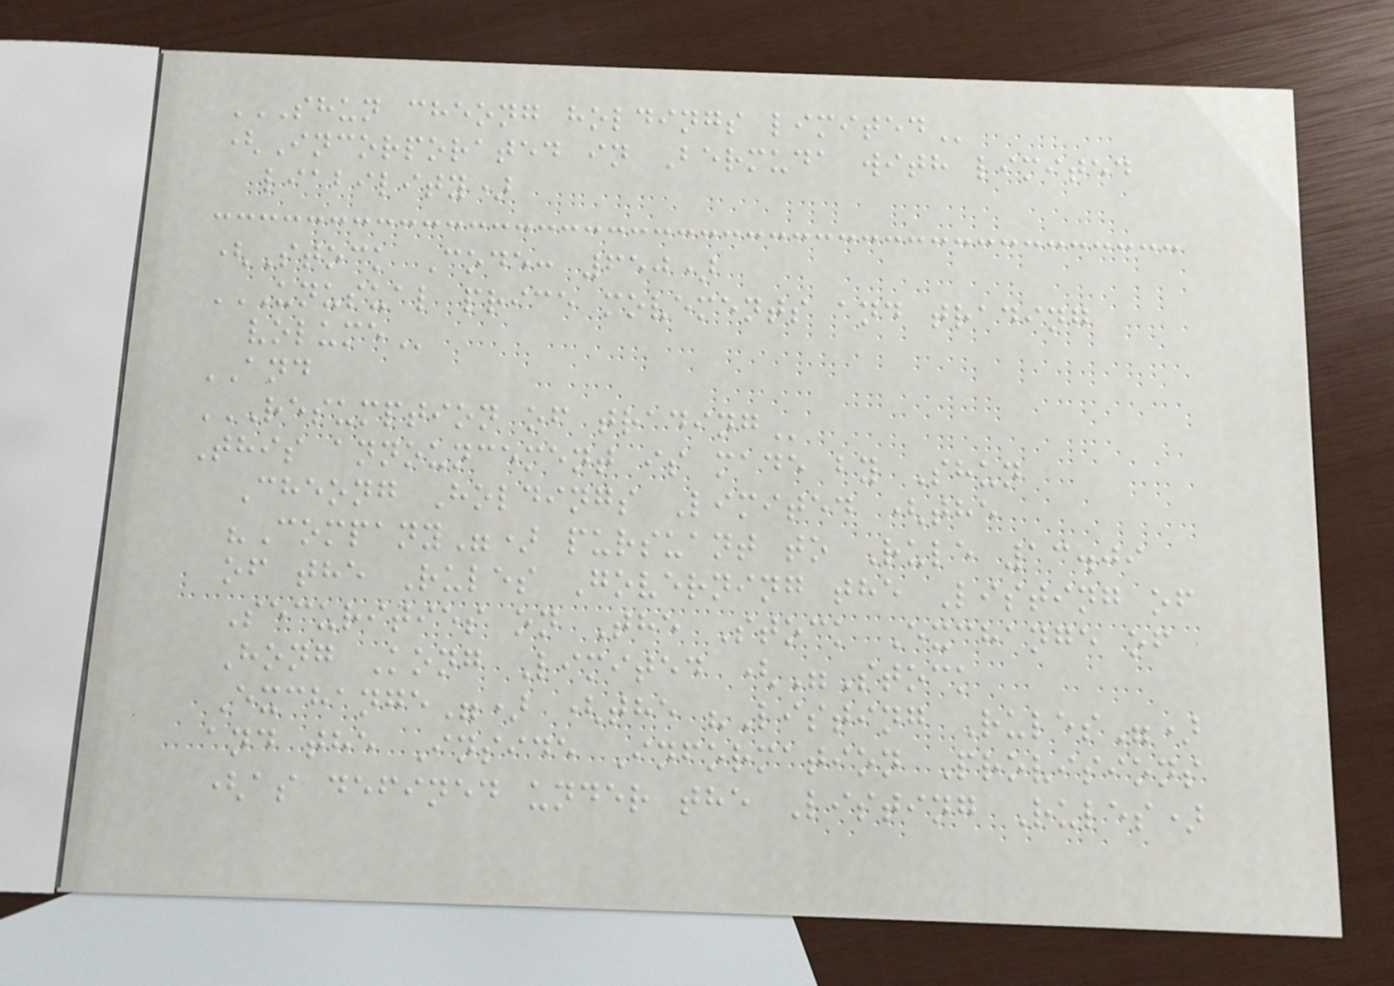SHUN CHEONG HOLDINGS LIMITED
(Incorporated in Bermuda with limited
liability)
(Stock Code: 650)
UNUSUAL PRICE MOVEMENTS AND TRADING
VOLUME
AND
RESUMPTION OF TRADING
This announcement is made by Shun
Cheong Holdings Limited (the
"Company") pursuant to Rule 13.09
of the Rules Governing the Listing of
Securities on The Stock Exchange of
Hong Kong Limited ("Stock
Exchange") (the "Listing Rules")
and the Inside Information Provisions
(as defined under the Listing Rules)
